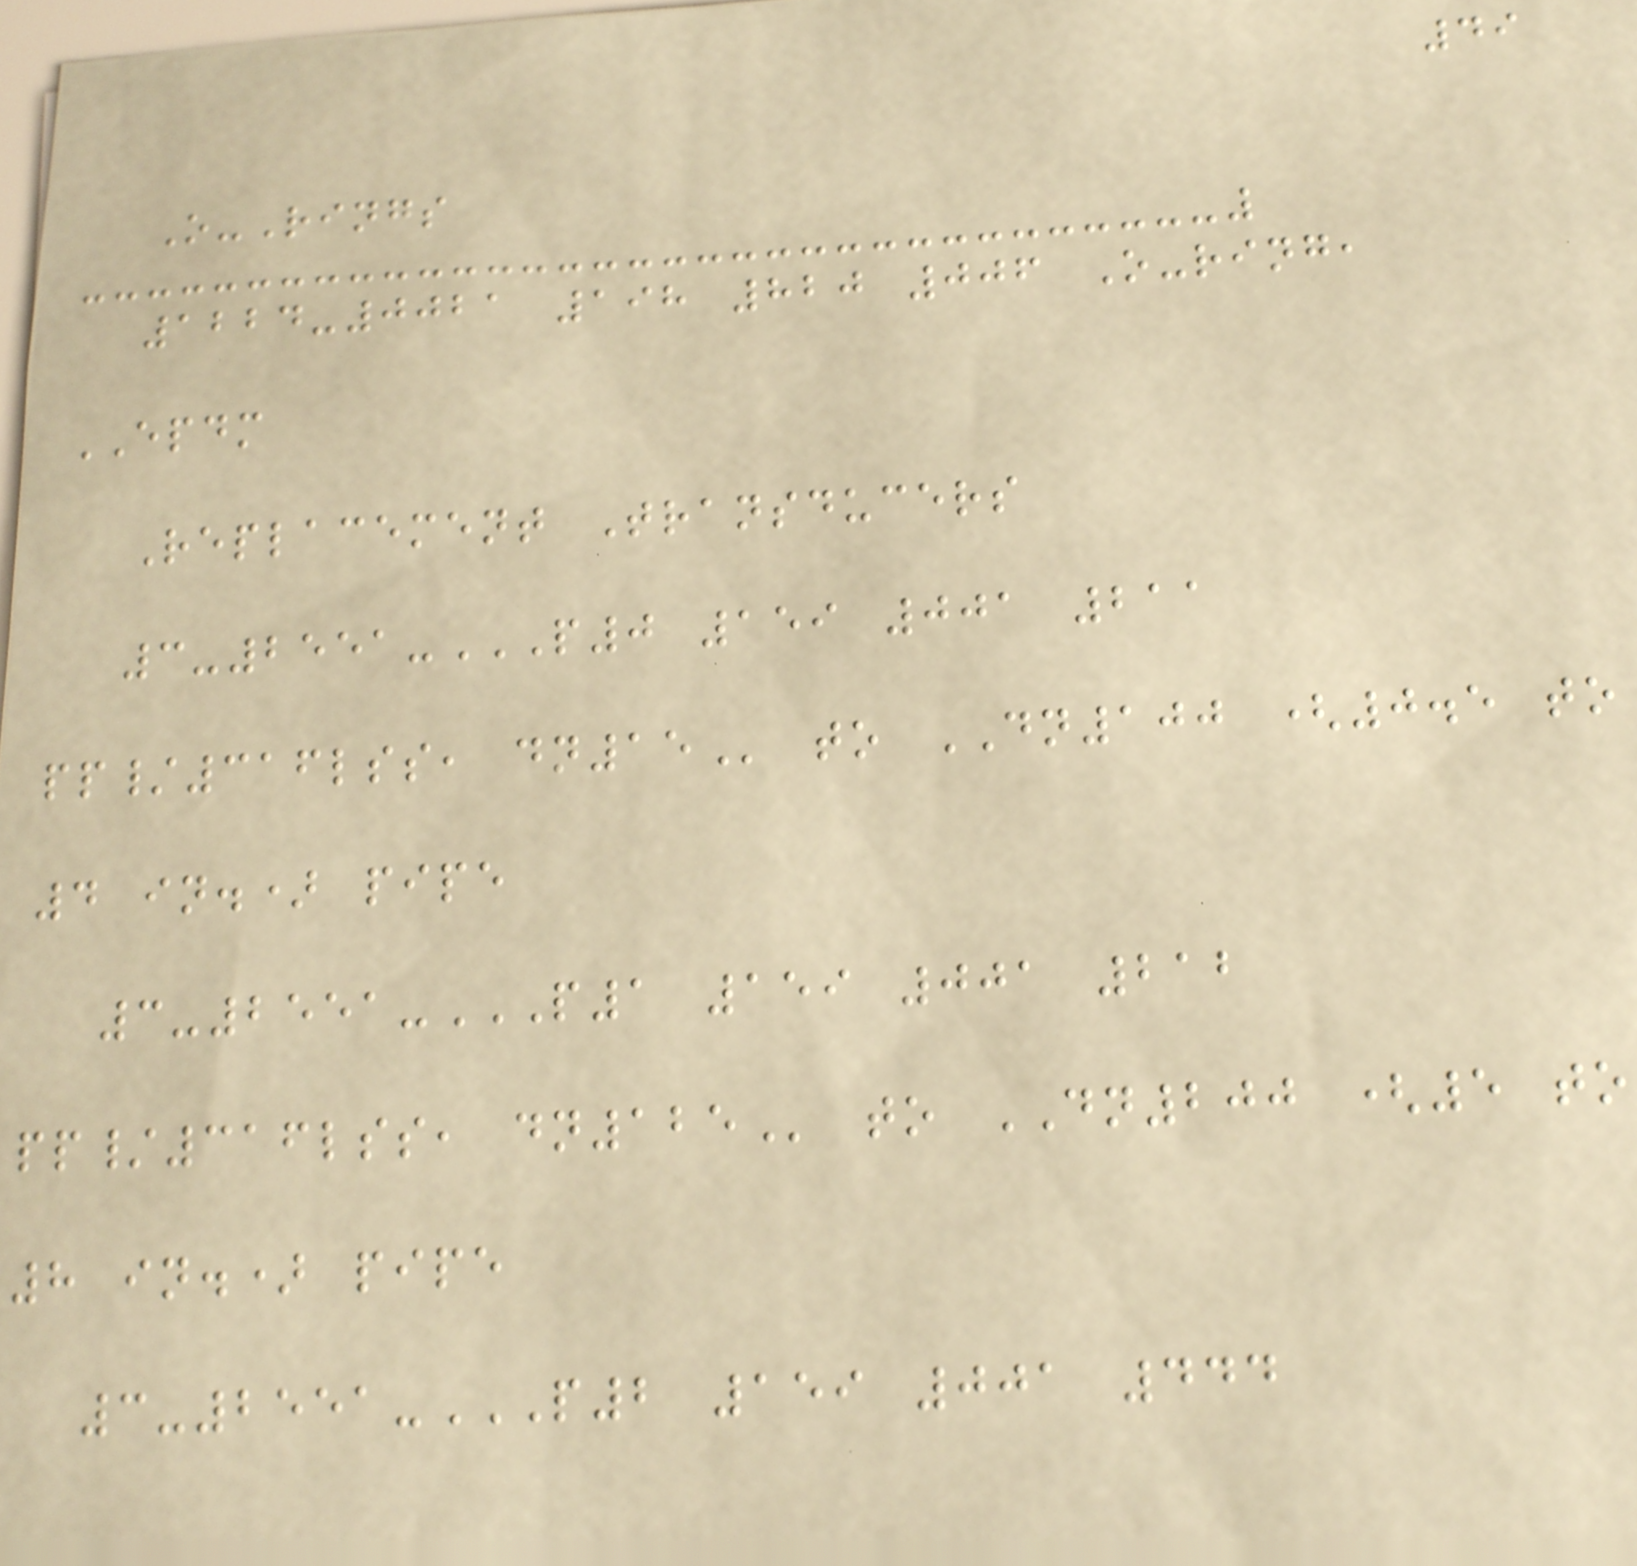49
O-Rings
1224-0021 198 820 006 O-ring,
EPDM
Replacement Transducers
3-2551-P0 159 001 211
PP/316LSS, DN15 to DN100 (0.5 to
4 in.) pipe
3-2551-P1 159 001 212
PP/316LSS, DN125 to DN200 (5 to
8 in.) pipe
3-2551-P2 159 001 444
